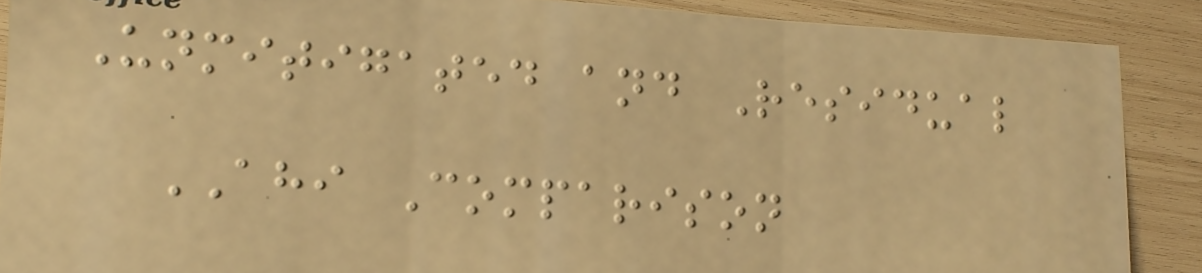Unmitigated and Residual
AHI Comparison
